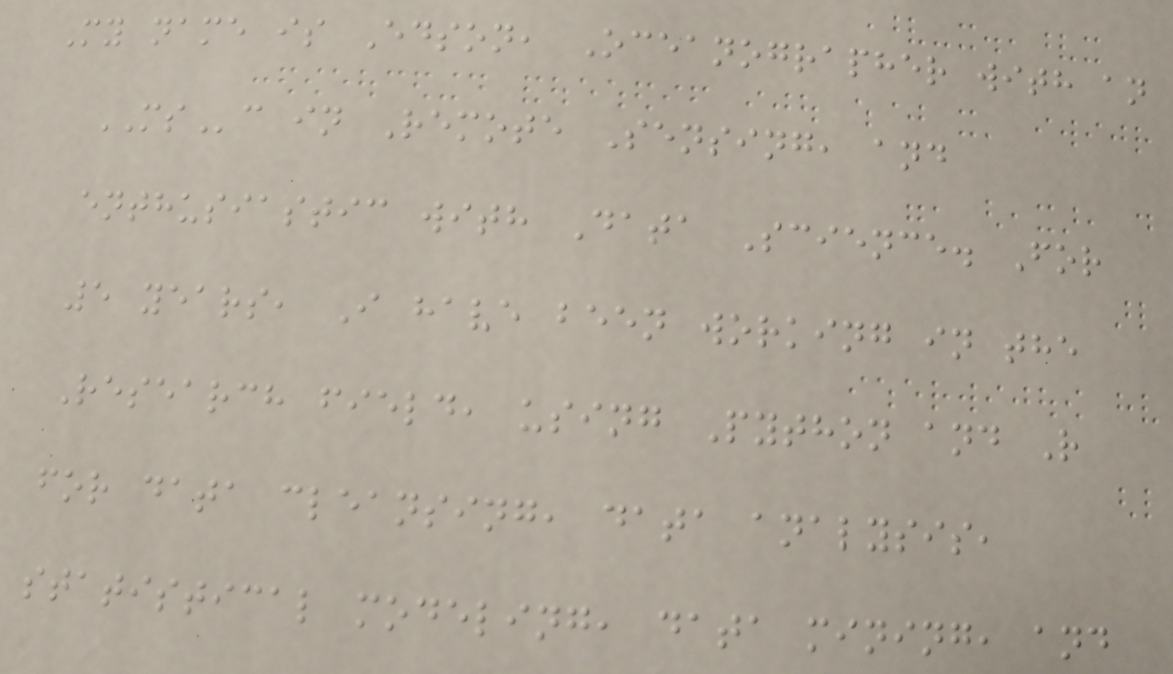My name is Edson, Oceanographer with an
MSc in Remote Sensing, and
enthusiastic with Data Science. For
5 years, I have been working in the
Research field, using Python and R
for data cleansing, data analysis,
statistical modeling, data mining, and
